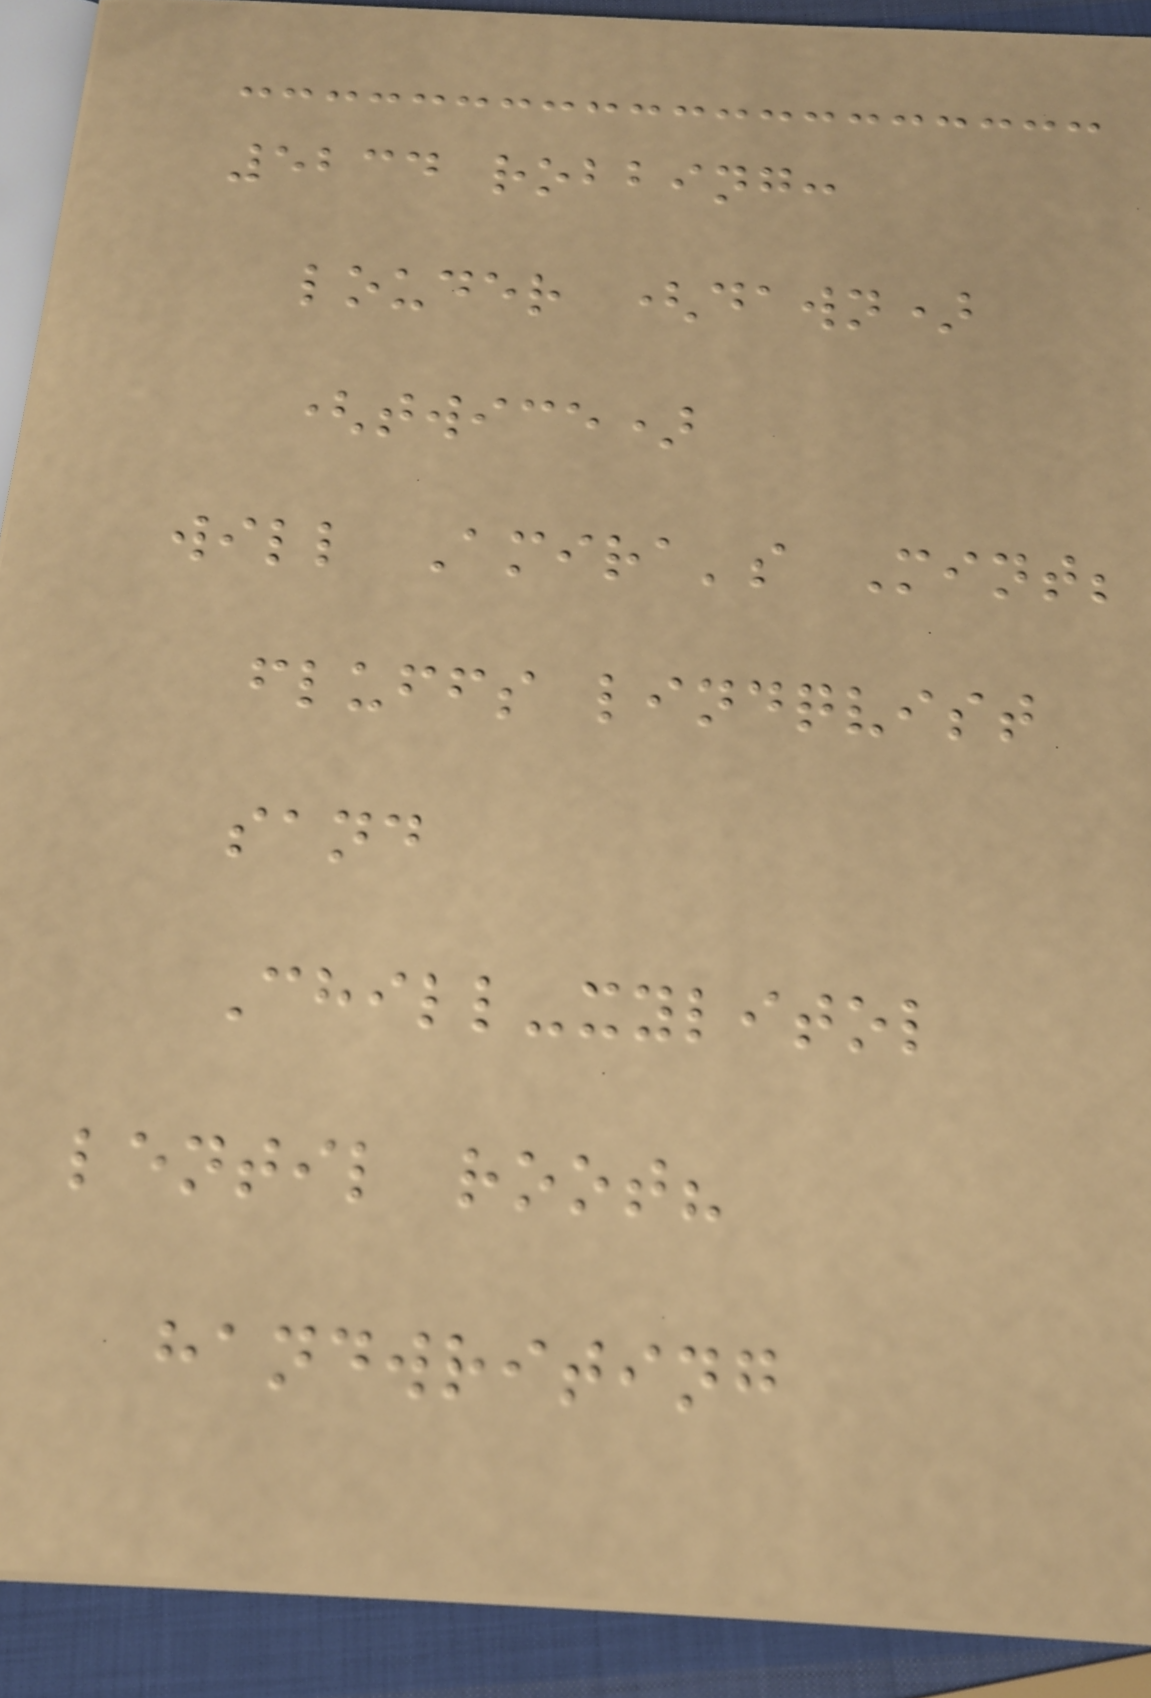5234 robbing:
louder (dawn)
(twice)
will Amira's Mint;
fluffs lindqvist
sand
Chill-xylitol
lentil root?
handwriting
